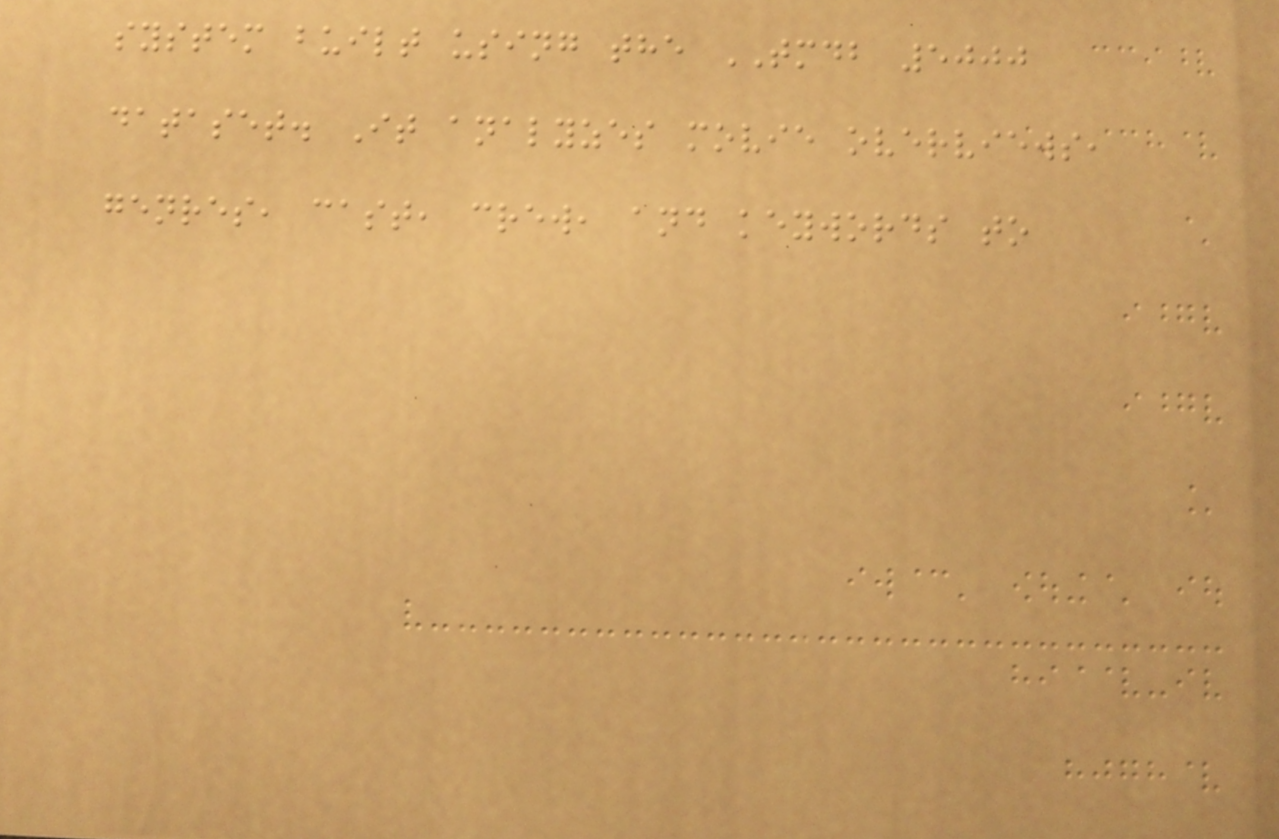system built using the TMDB 5000
dataset. It analyzes movie overviews,
genres, cast, crew, and keywords to
